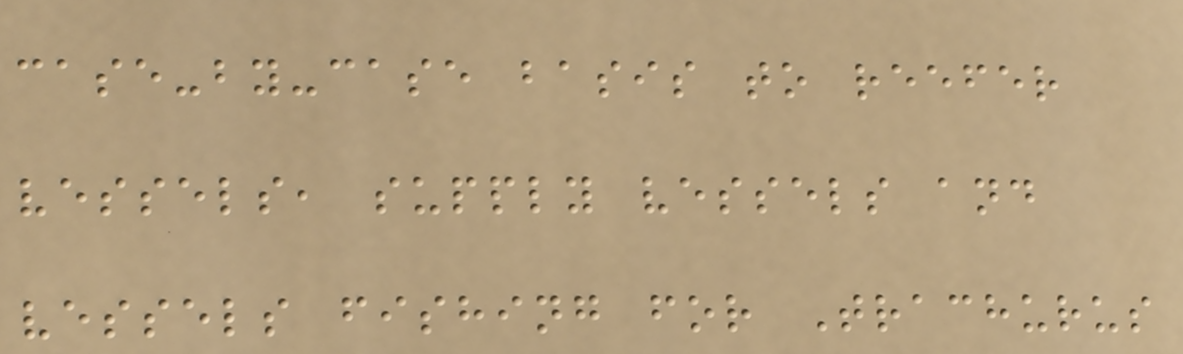case-by-case basis to reefer
vessels, supply vessels and
vessels fishing for Trachurus
